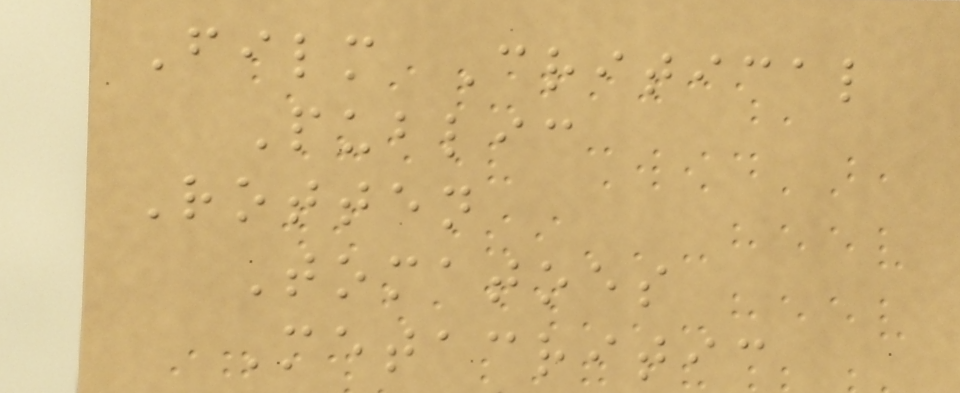Film Critical
Public
Rotten
Tomatoes
Metacritic
